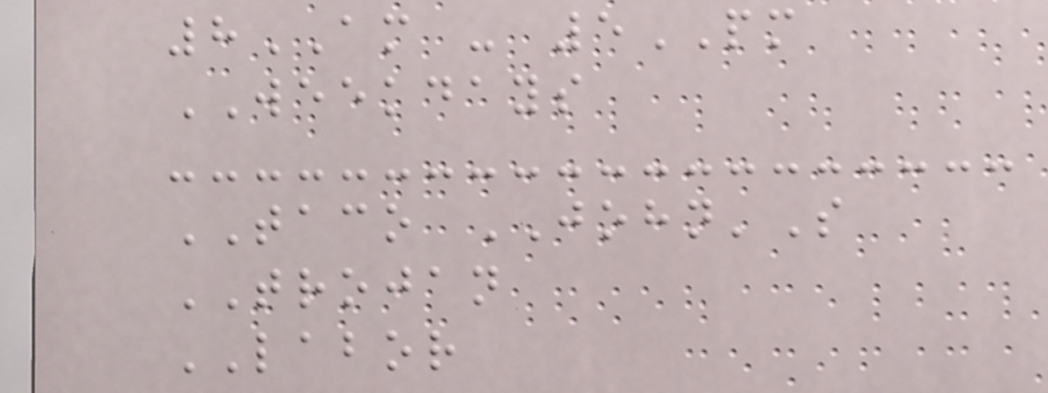8AM - 5PM
WEEKDAYS
TACO JOHN'S
TROJAN
LABOR
